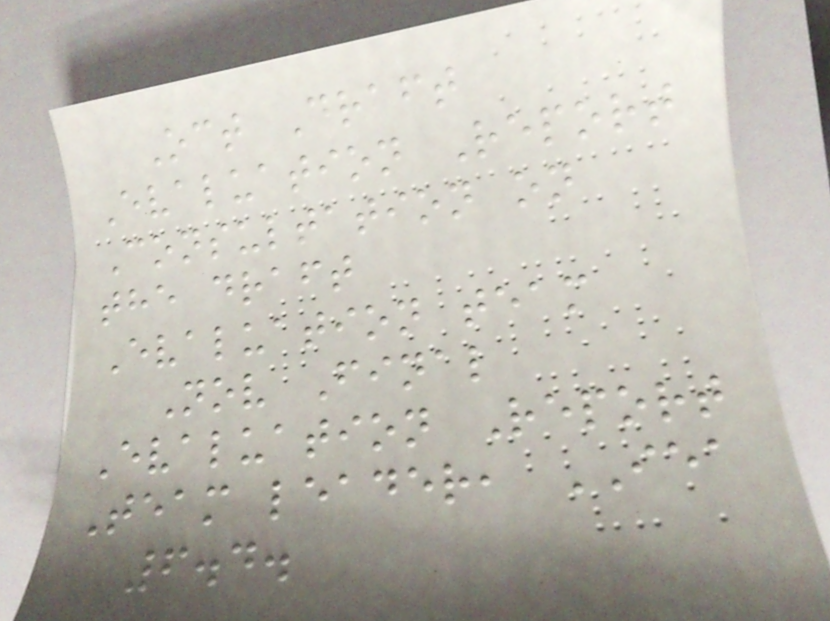Oct Draft
Evaluation Report
Consultation on
the draft
Evaluation team
Nov Final
Evaluation Report
Team leader, IEA
6.4.
